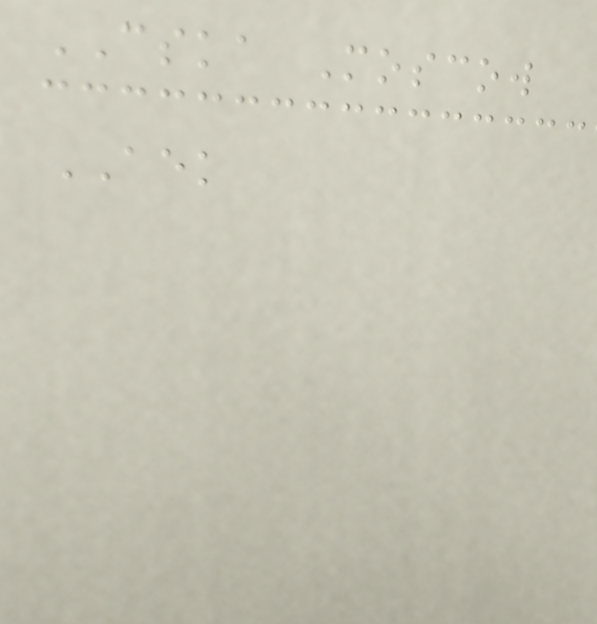CSKA Moscow
AEK
